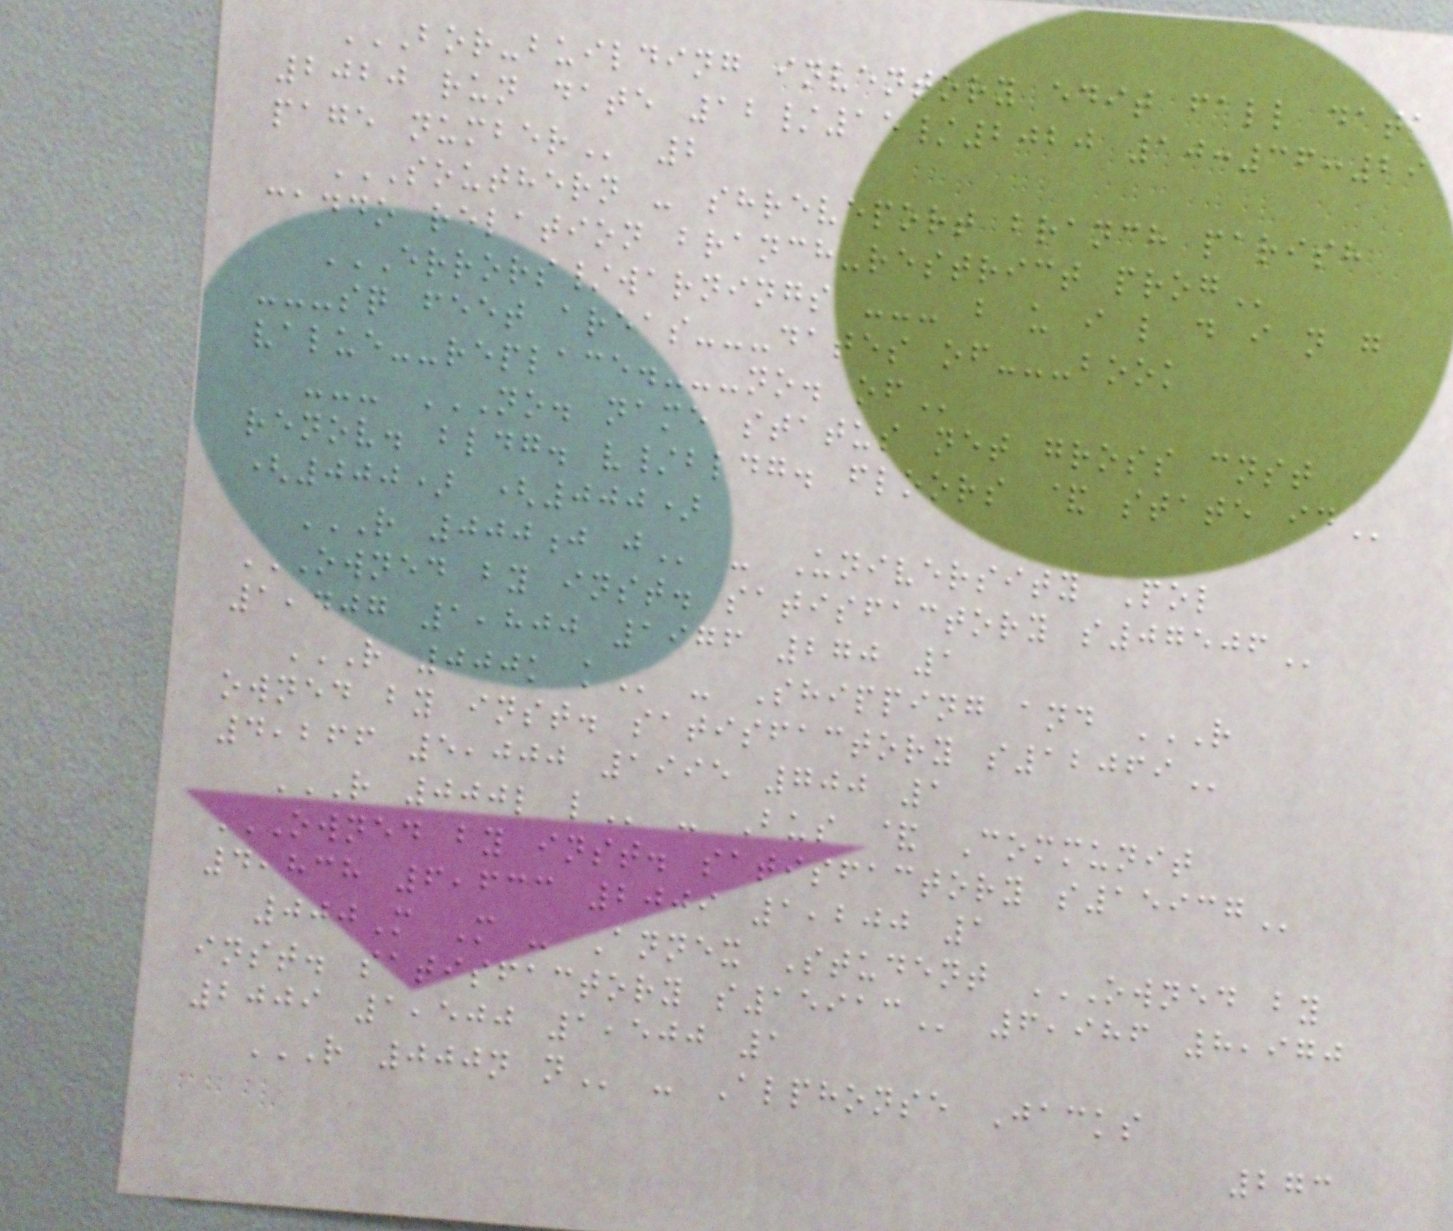BOR-BUILDING INVENTORY EDIT FALL DATA
2020 RUN DATE 12/15/2020 10:36:29
PAGE NUMBER 2
SOUTHERN - SHREVEPORT BRANCH PARISH
CADDO RELATION BRANCH-RESTRICT PROG
ERRORS/WARNINGS --- B U I L D I N G
---SQ FEET AREAS---DATES OF---BOOK
VALUE--REPLACE.---NO. OF
--- NO. NAME STATUS NET GROSS CNST
RENOV. BLDG. V/BLDG. FLOORS & STATE ID
(000) (000)
R 000J J - University Pol
OWNED BY INST. SATISFACTORY S07506
1,407 1,800 1976 270 1
R 000K K - Shipping and R
OWNED BY INST. SATISFACTORY S12069
4,266 5,000 1995 700 1
R 000L L - Bus & Communit
OWNED BY INST. SATISFACTORY S15937
4,838 6,633 2009 1,200 1
000M M - Annex Student OWNED BY
INST. SATISFACTORY S15913 6,986 8,970
2009 1,500 1,500 1
R 000N N - Alphonse Jacks
273
